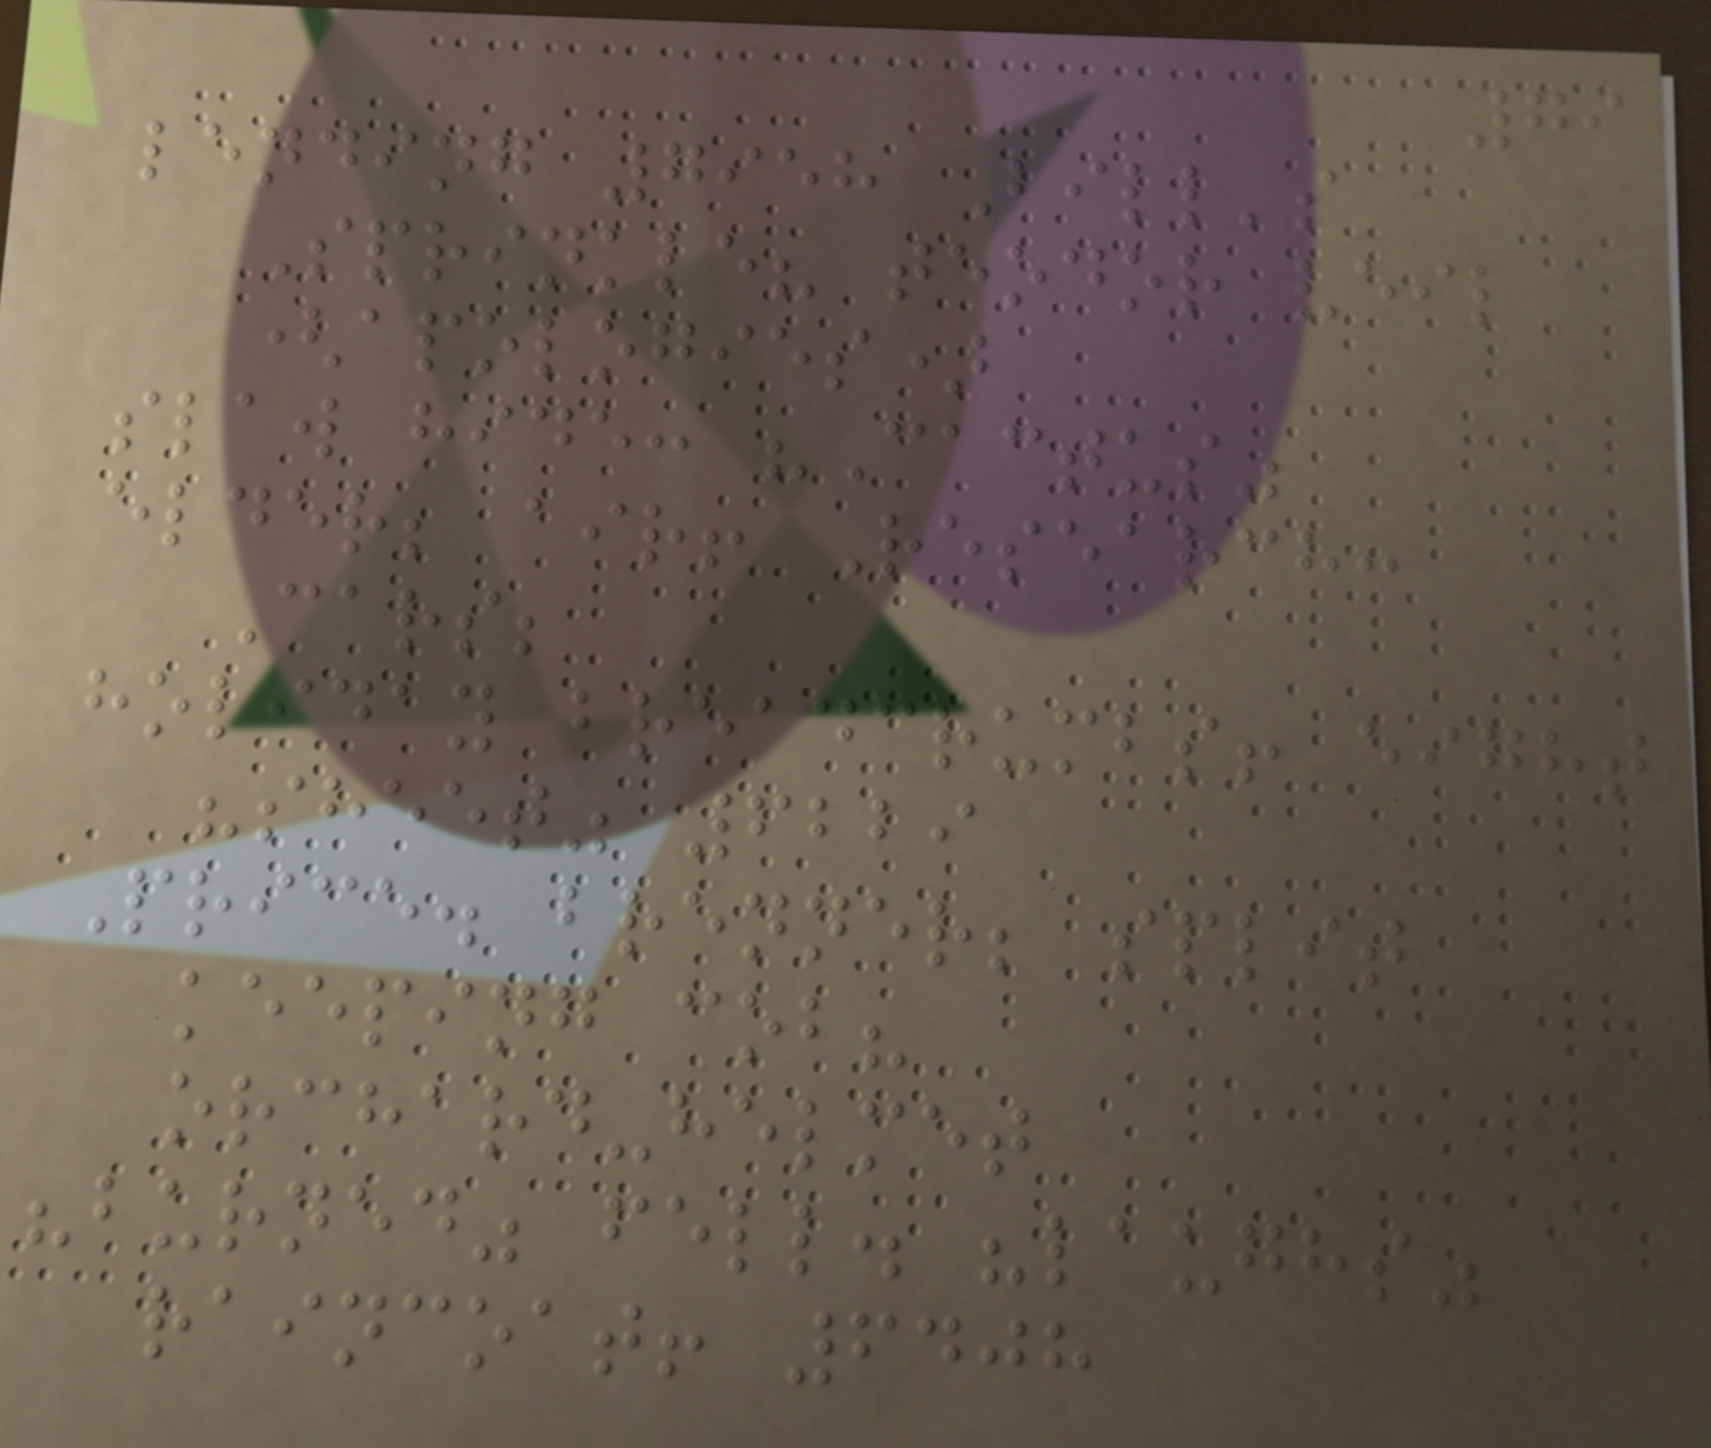79
lending 7958 Bill's
Sprinkle? teodor veil
(apologies)
slaw hide: "Cactus"
elder; air! Research:
Cars;
holiday breadcrumbs! eight
"sheet" 6229
Price. brenner; split
keeping cob?
orchard-helmet
"burned" fell. "laughs"
raincoat! 6408
